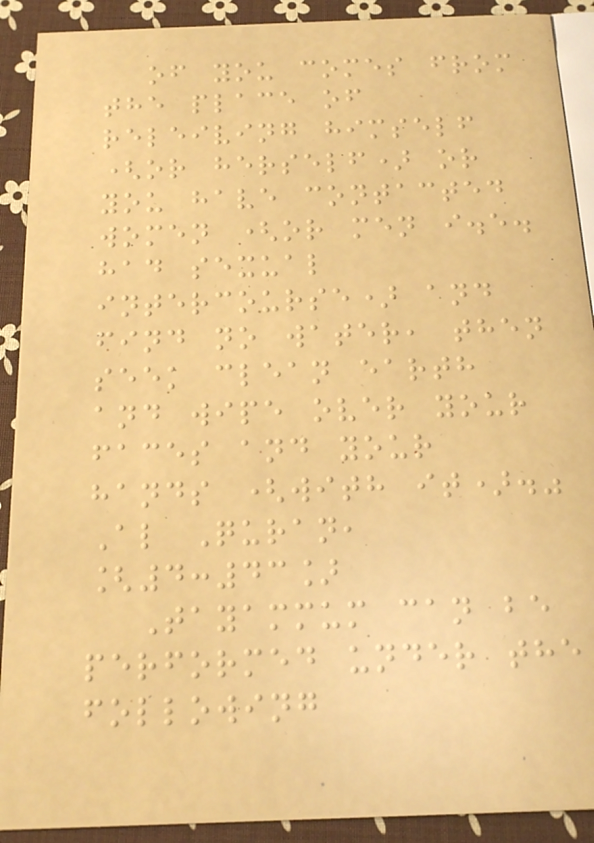of you comes from
the place of
releiving himself
(or herself) or
you have contacted
women (or men i.e.
had sexual
intercourse) and
find no water, then
seek clean earth
and wipe over your
faces and your
hands (with it)."
Al Quran,
[4:43]
Tayammum can be
performed under the
following
